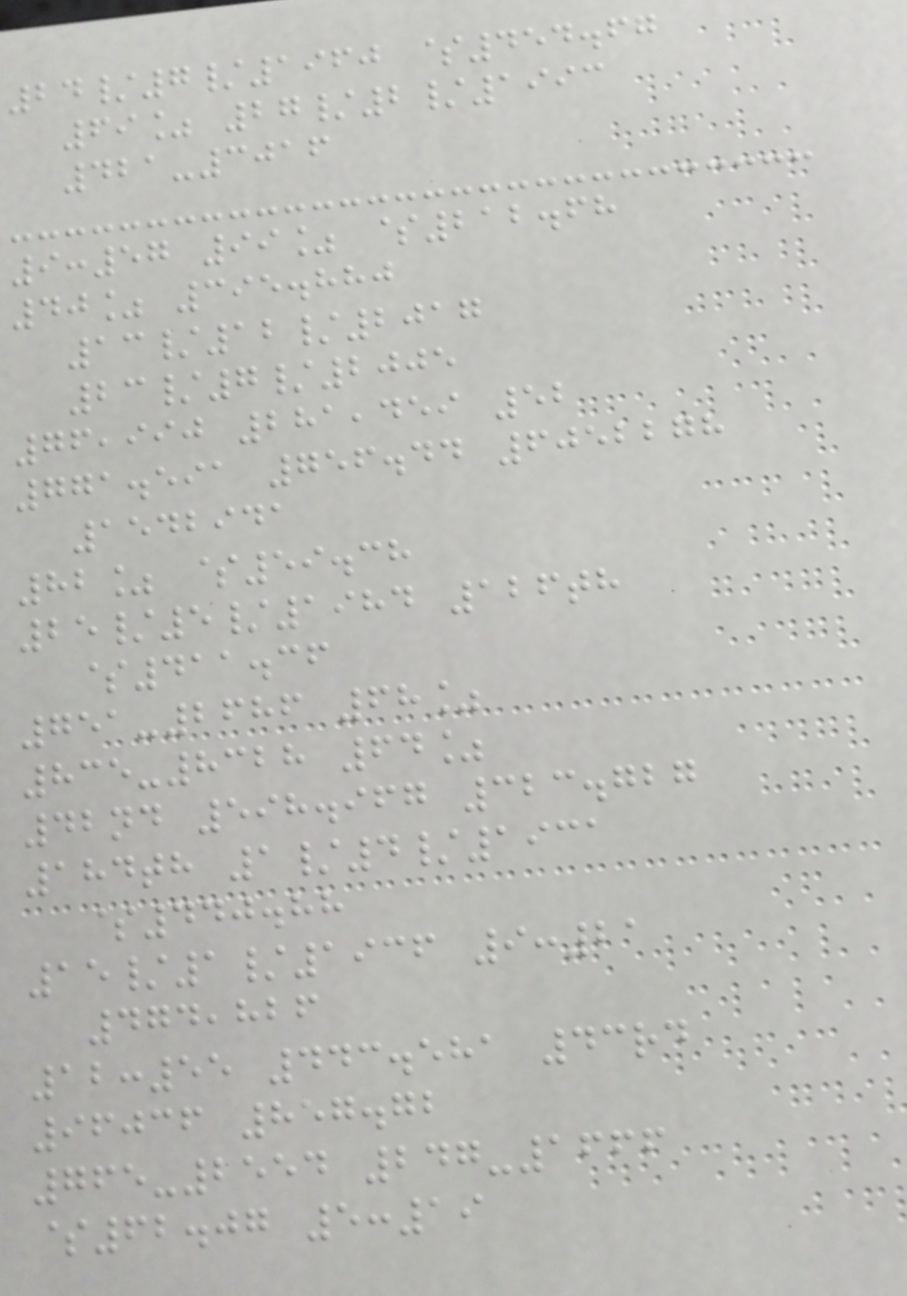24/7/1960 $454.67
69% 27/2/1993
421-3016
9:57 99% $212.68
40% 395.880
13/12/2017
23/7/2005
76,990 281,459 52
771.591 756.44 6052278
1542941
82% $59.38
25/5/1984 126th
$411.36
751-2686 68%
835-8328 64%
42nd 598.967 323.727
184th 1/4/1931
$440.88
15/1/1936 9:21
474,826
12:55 443.581 43rd
96036 857.72
765-2554 247-1666
$62.07 5:19
